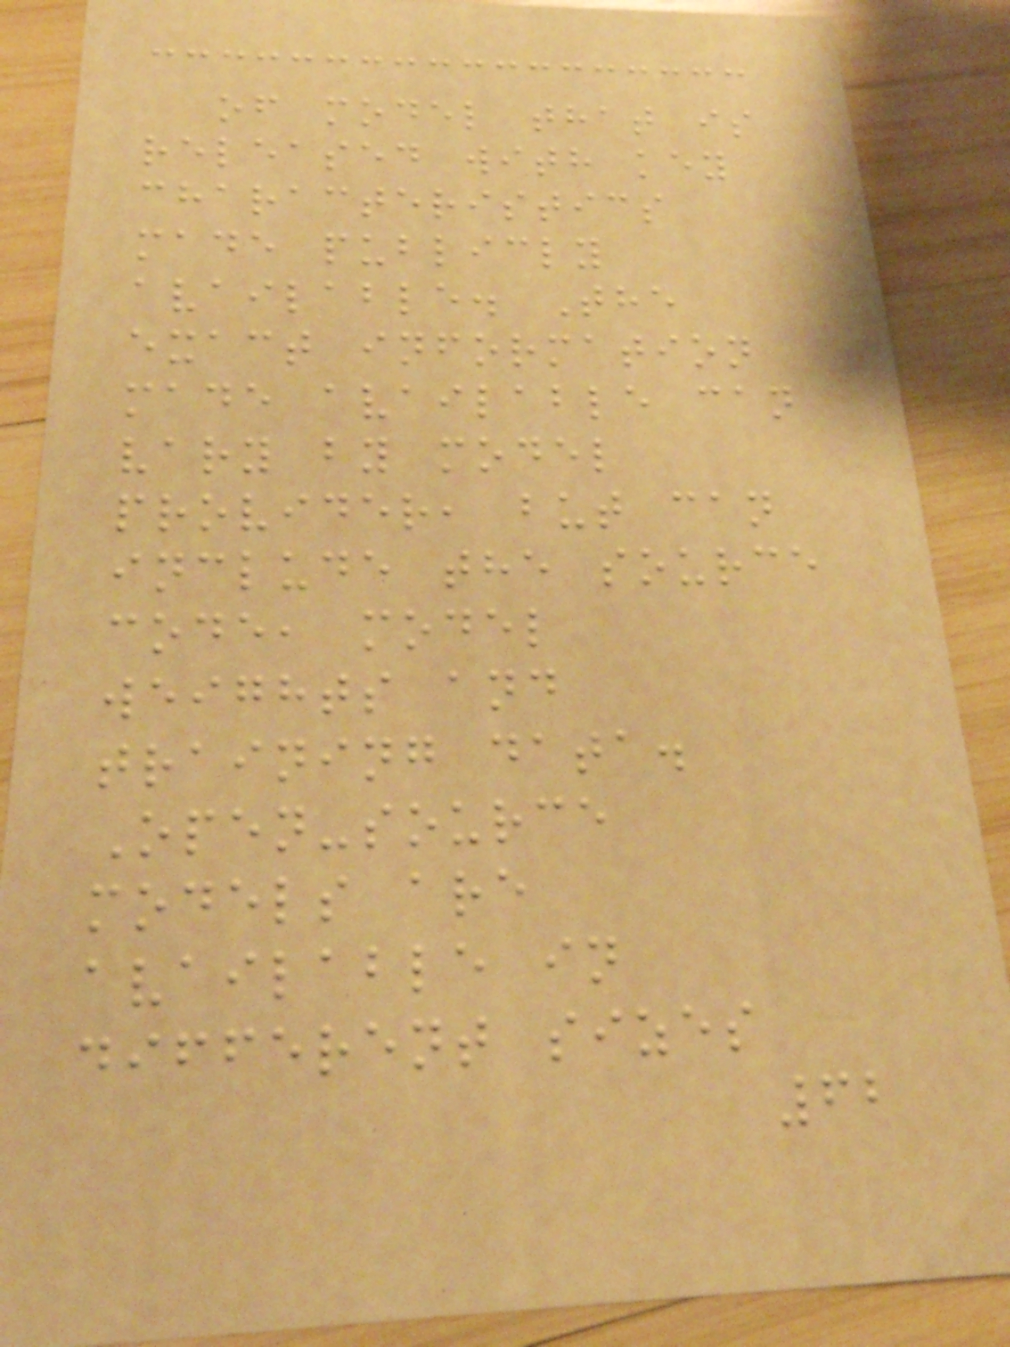of model that is
released with key
characteristics
made publicly
available. The
exact information
made available can
vary by model
provider, but can
include the source
code, model
weights and
training data.
Open-source
models are
available in
different sizes
62
